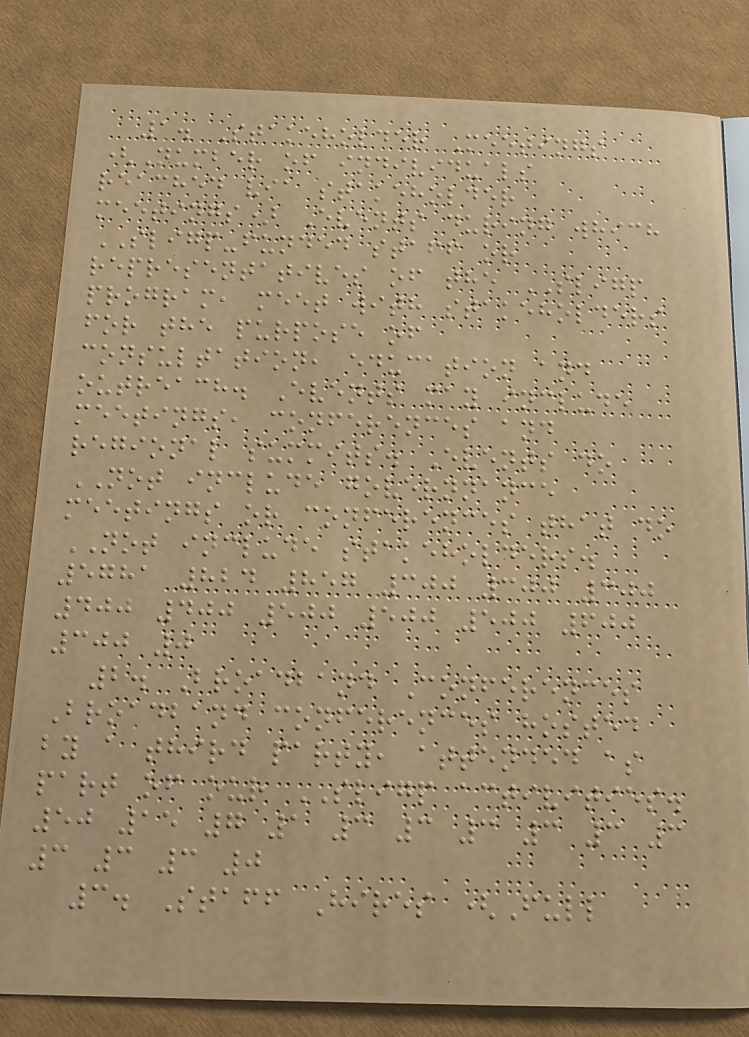1. Stakeholder Meetings
(Number of individuals
reached via stakeholder
meetings) Events during which
SLIGP-funded staff or
representatives of the SLIGP
program, meet with stakeholders
for the purpose of
consultation, education and
outreach. Events may include
meetings, conferences and
regional summits. Events do
NOT include governnance
meetings or conferences that do
NOT include stakeholders.
5781 824 857 300 300 300
400 400 500 500 500 600
300 0
2. Broadband Conferences
Broadband conferences hosted
by a third party, attended as
part of our SLIGP activities.
50 15 7 1 3 3 3 3 3 3
3 3 3 0
3. Staff Hires (Full
